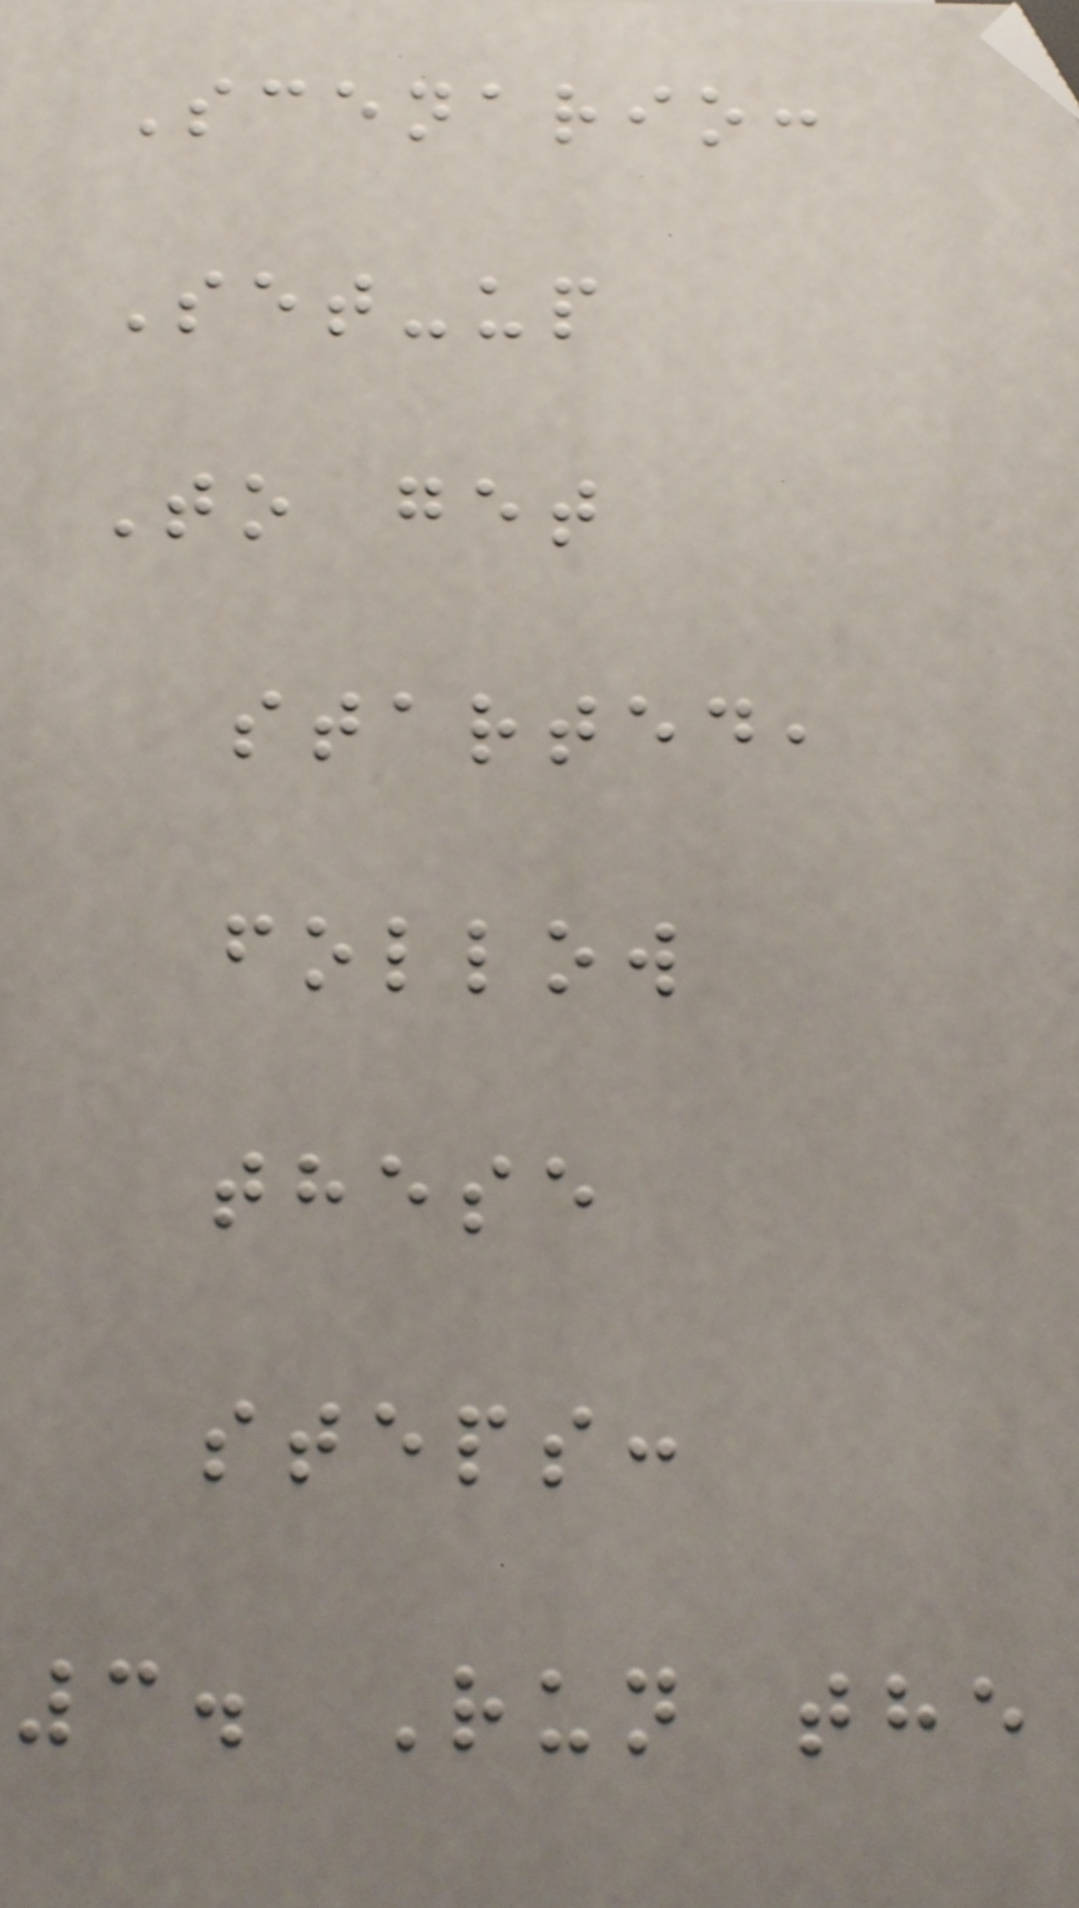Scenario:
Set-up
To get
started,
follow
these
steps:
3. Run the
